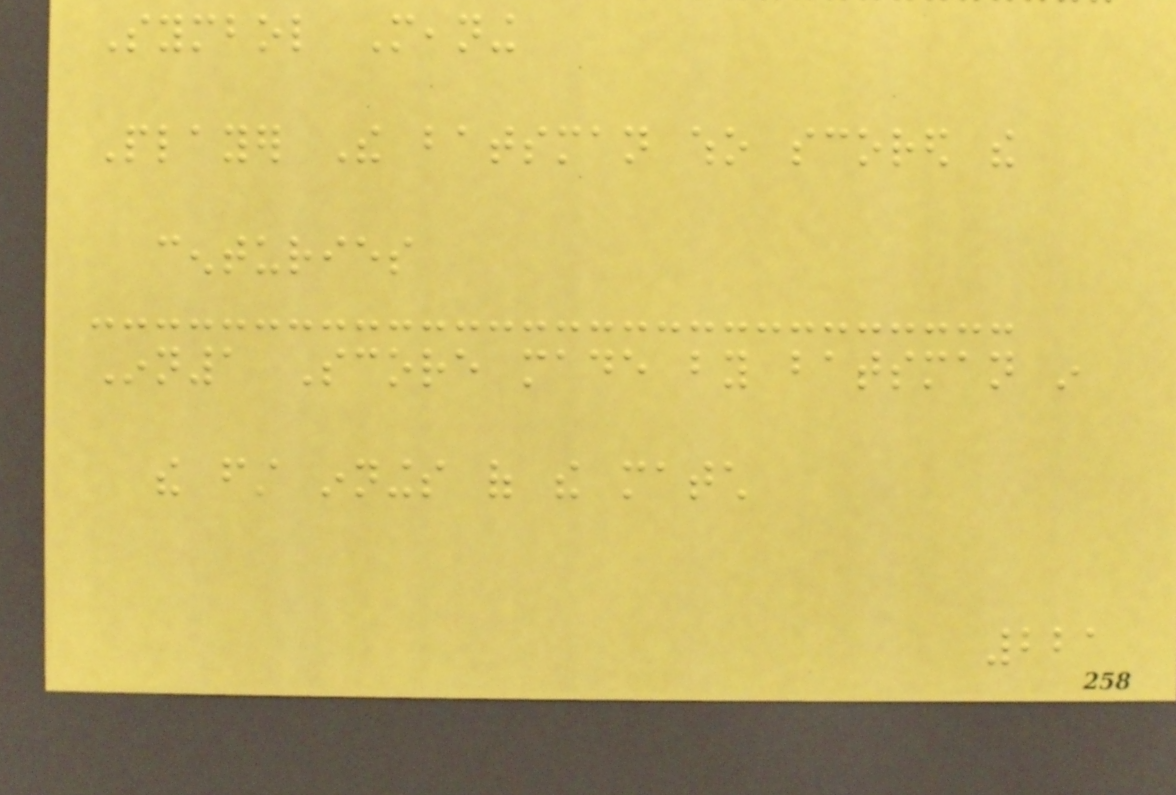Symbol Meaning
Player The batsman who scored the
centuries
Inn1 Score made by batsman in
the first innings of the match
221
